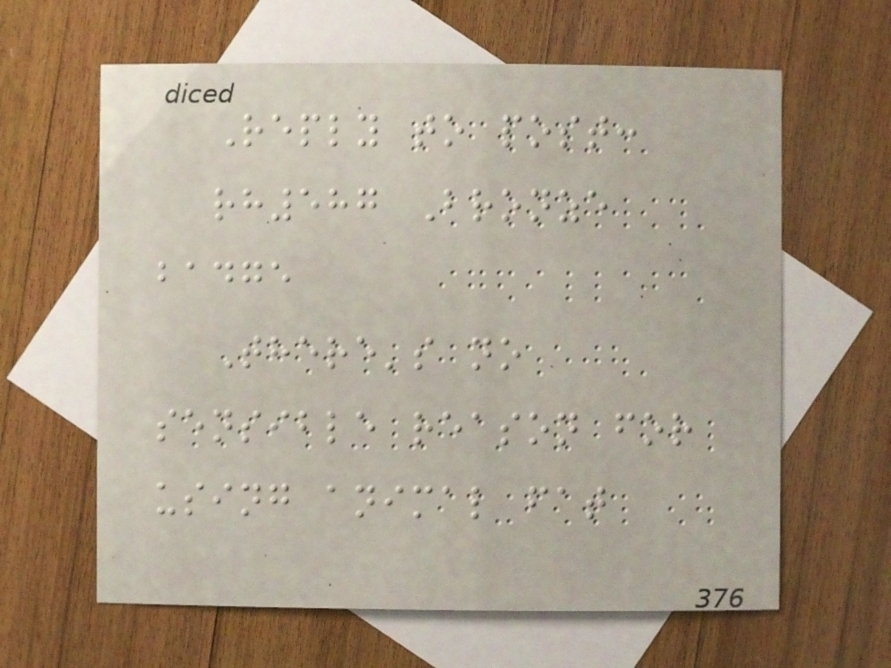Reply to post:
rh587 Bronze
badge
There's no
sensible reason for
using animal fat
